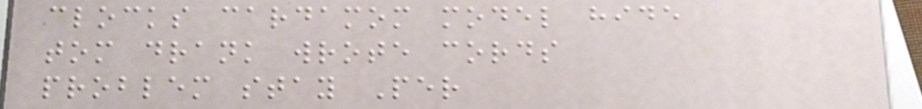clocks cardamom model hide
tom drank wrote cords
problem stay Per
